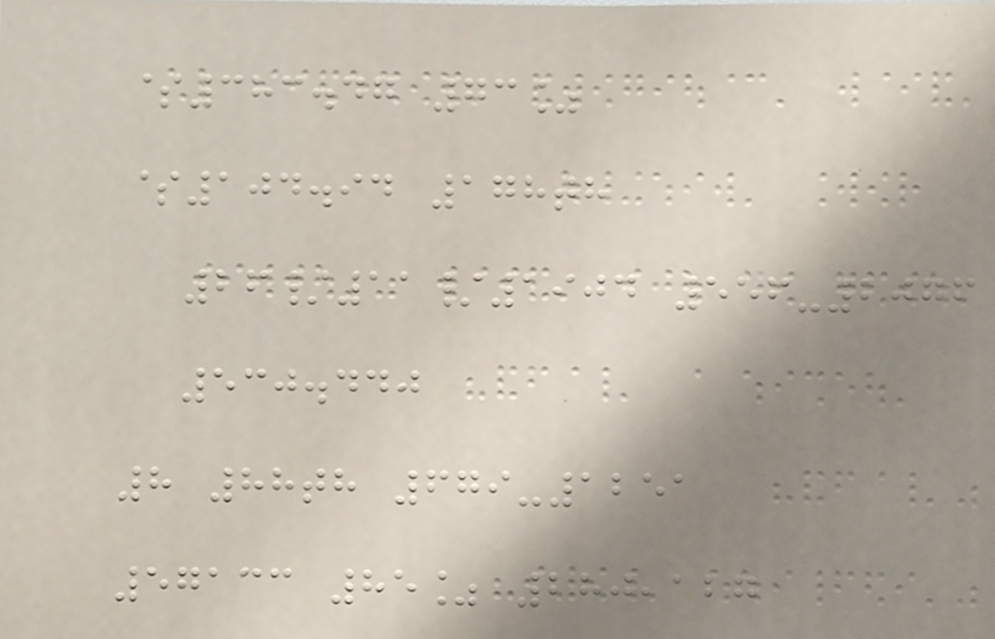$383.47 73%
$104.94 178th
26/11/1904 556-2076
530.440
8 88th 679-1251
57133 85% 280,127
